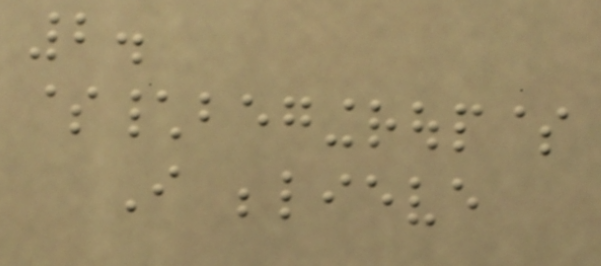2.
$\begingroup$
I believe
